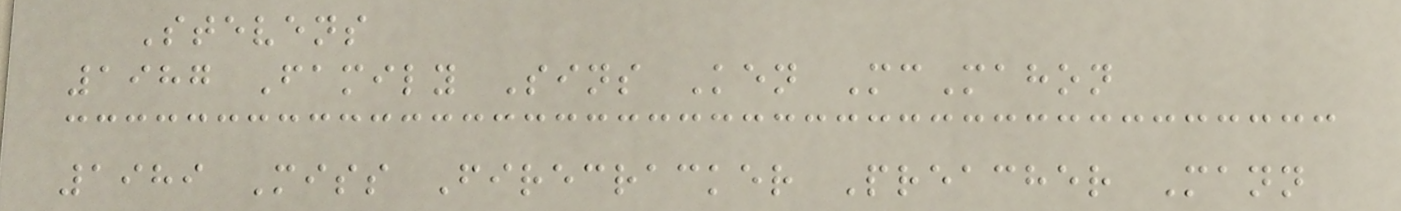Stevens
1987 Family Sins Ken McMahon
1989 Miss Firecracker Preacher Mann
